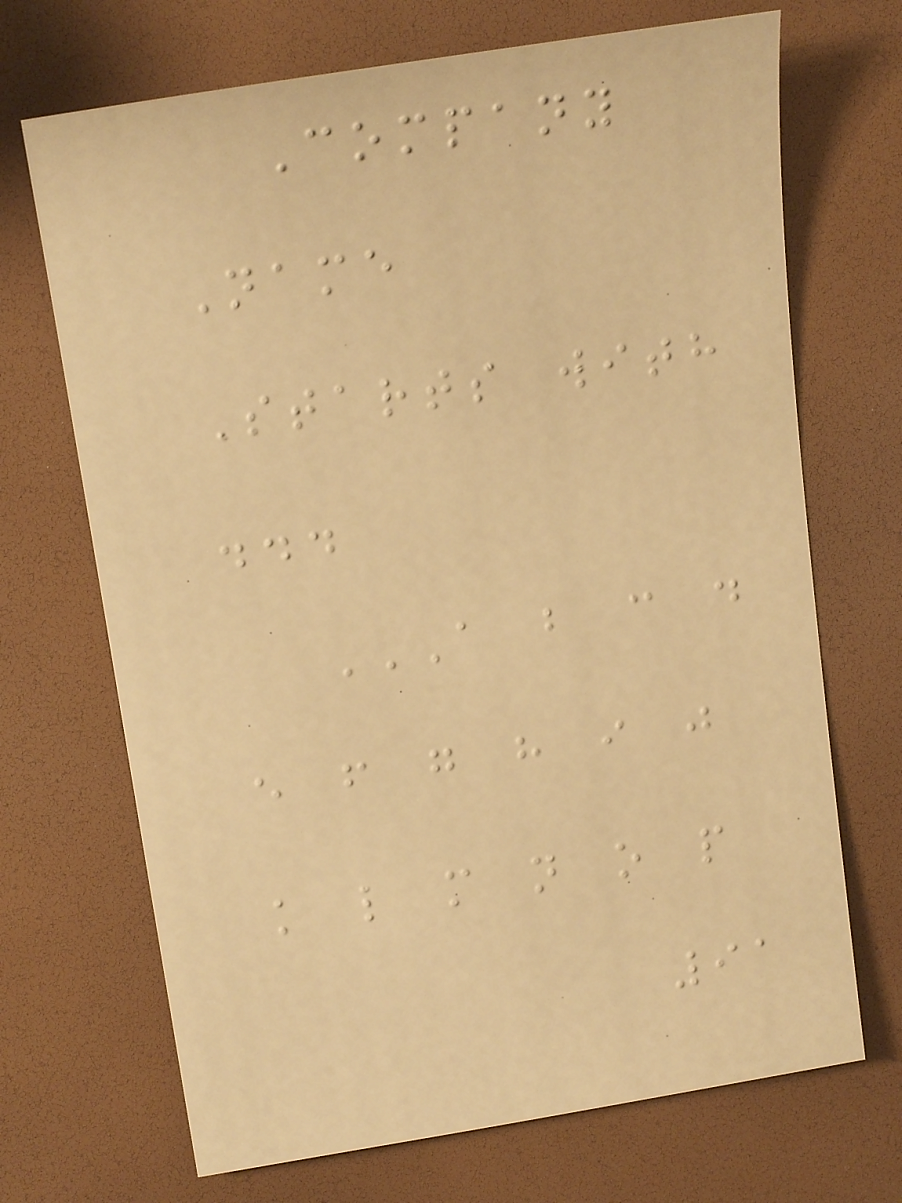Company
Name
Starts with
...
A B C D
E F G H I J
K L M N O P
91
